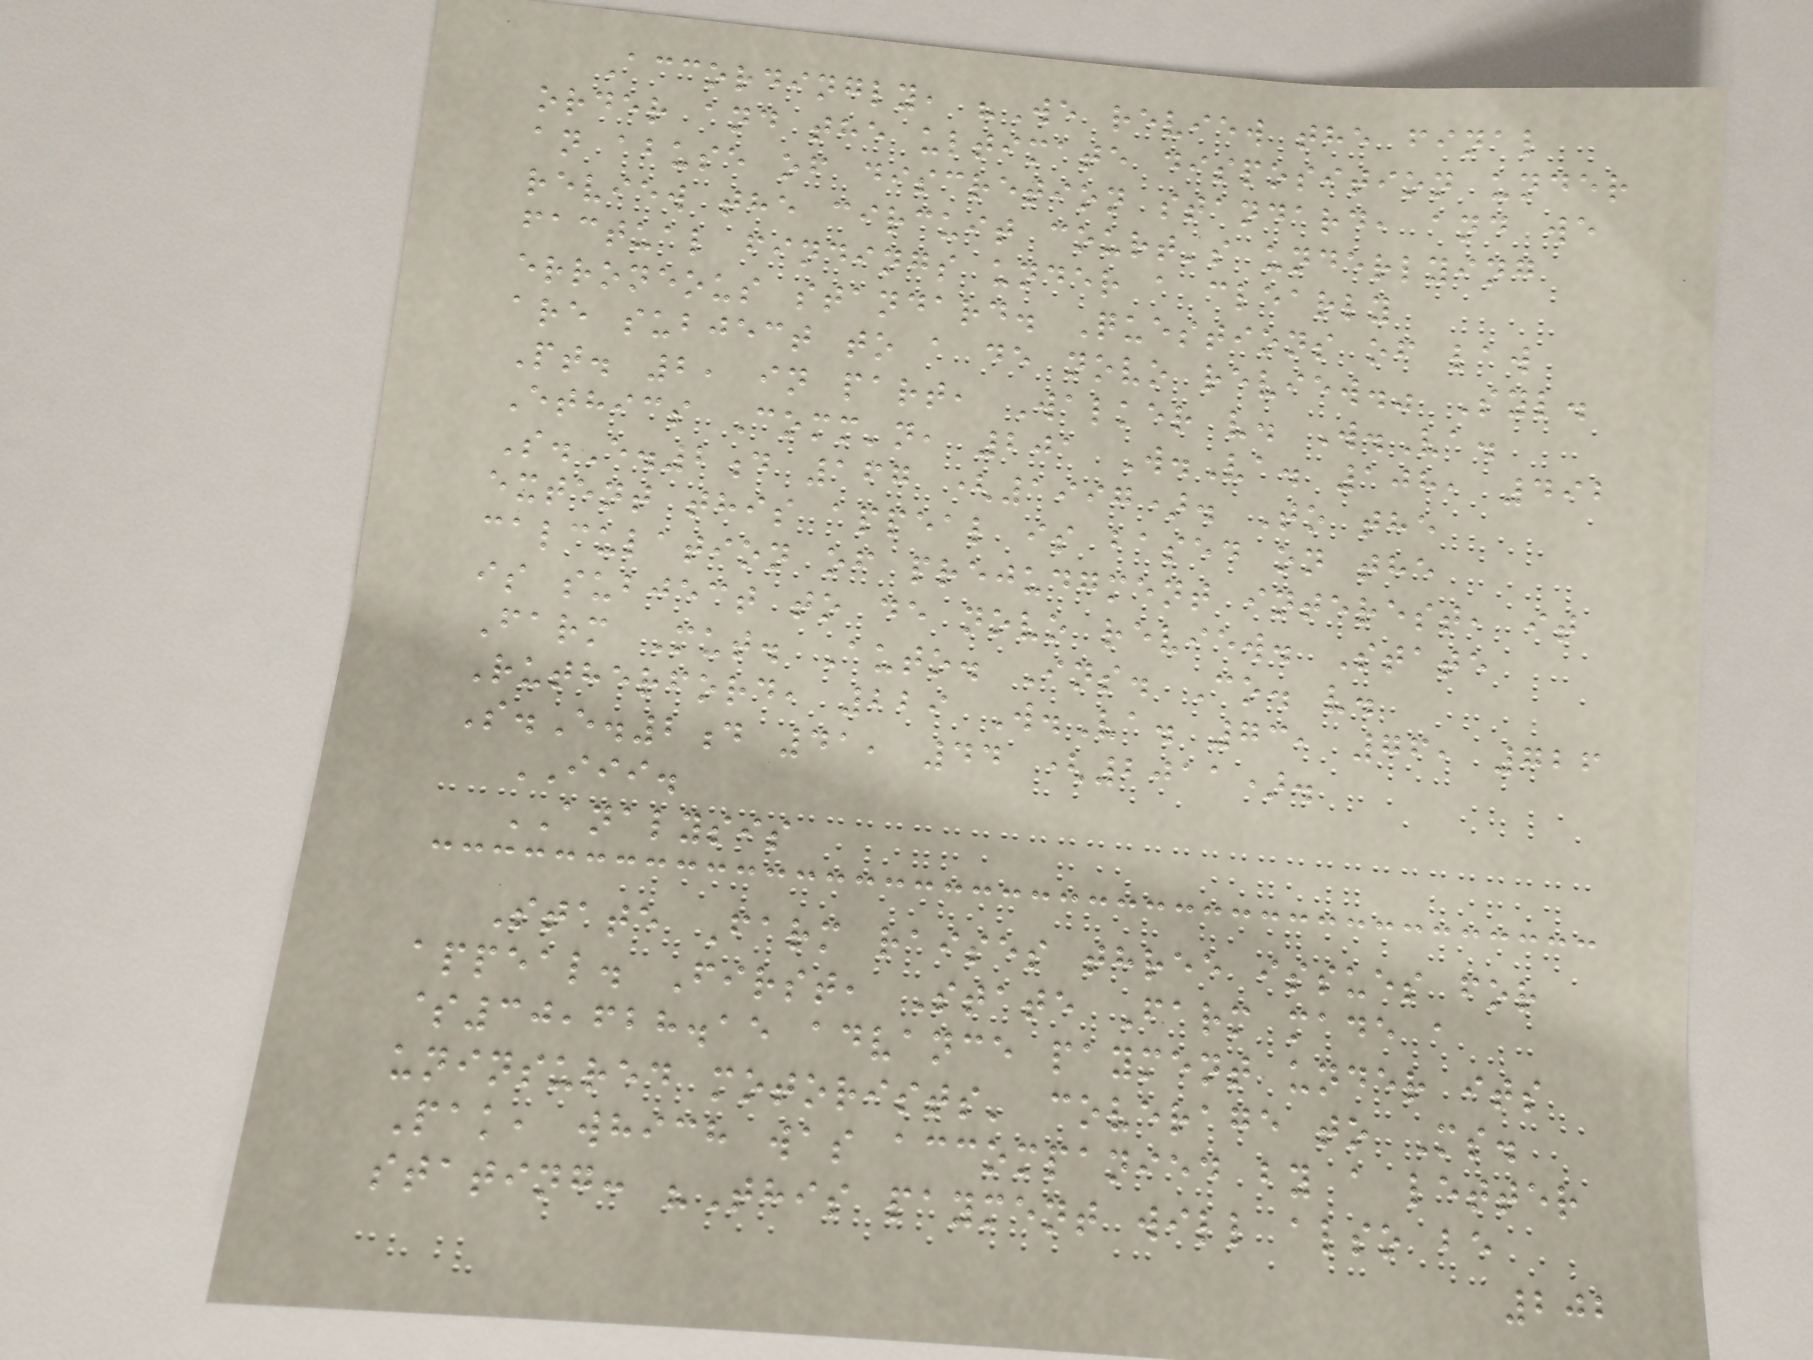Accordingly, "We review the final
order and the ultimate disposition under
an abuse of discretion standard, and we
review the circuit court's underlying
factual findings under a clearly
erroneous standard. Questions of law
are subject to a de novo review." Syl.
Pt. 2, in part, Walker v. W.Va.
Ethics Comm'n, 201 W.Va. 108, 492
S.E.2d 167 (1997). To the
extent this appeal is based on the
calculation of prejudgment interest, it
is subject to de novo review. State
Farm Mut. Auto. Ins. Co. v.
Rutherford, 229 W.Va. 73, 76, 726
S.E.2d 41, 44 (2011).
III.
ANALYSIS
State Farm raises three issues for
appeal. First, State Farm made a
$30,628.15 advance payment under its
uninsured motorists' coverage to Ms.
Pak, which was accompanied by a letter
stating: "This payment will also be
202
